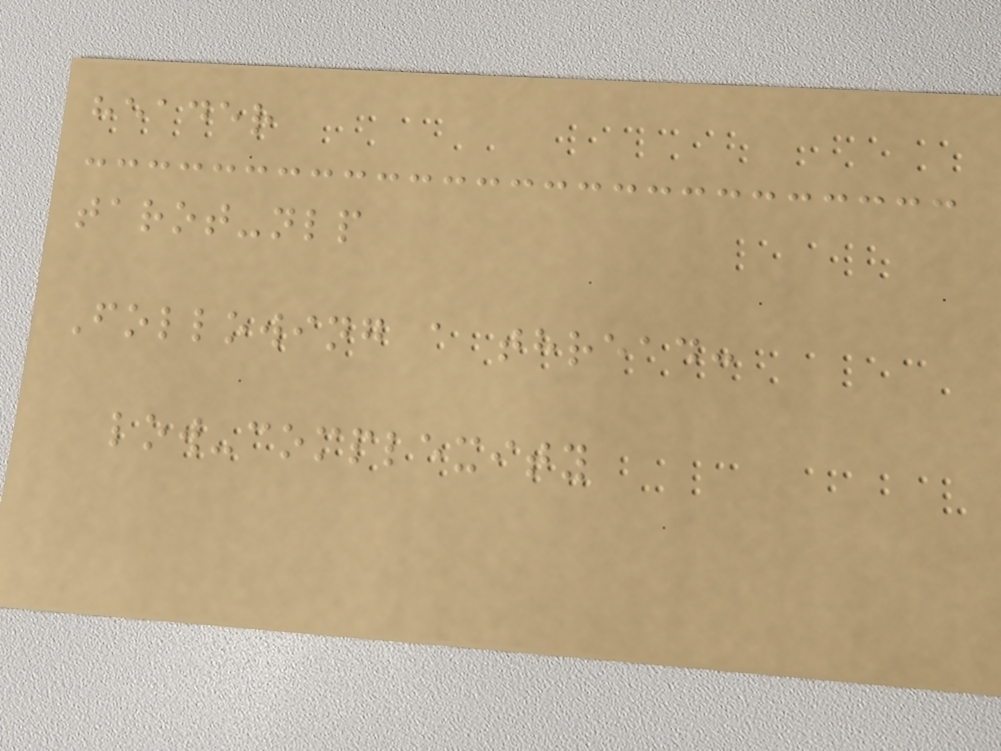header
tarot-nlp
Following a thread:
low-complexity
